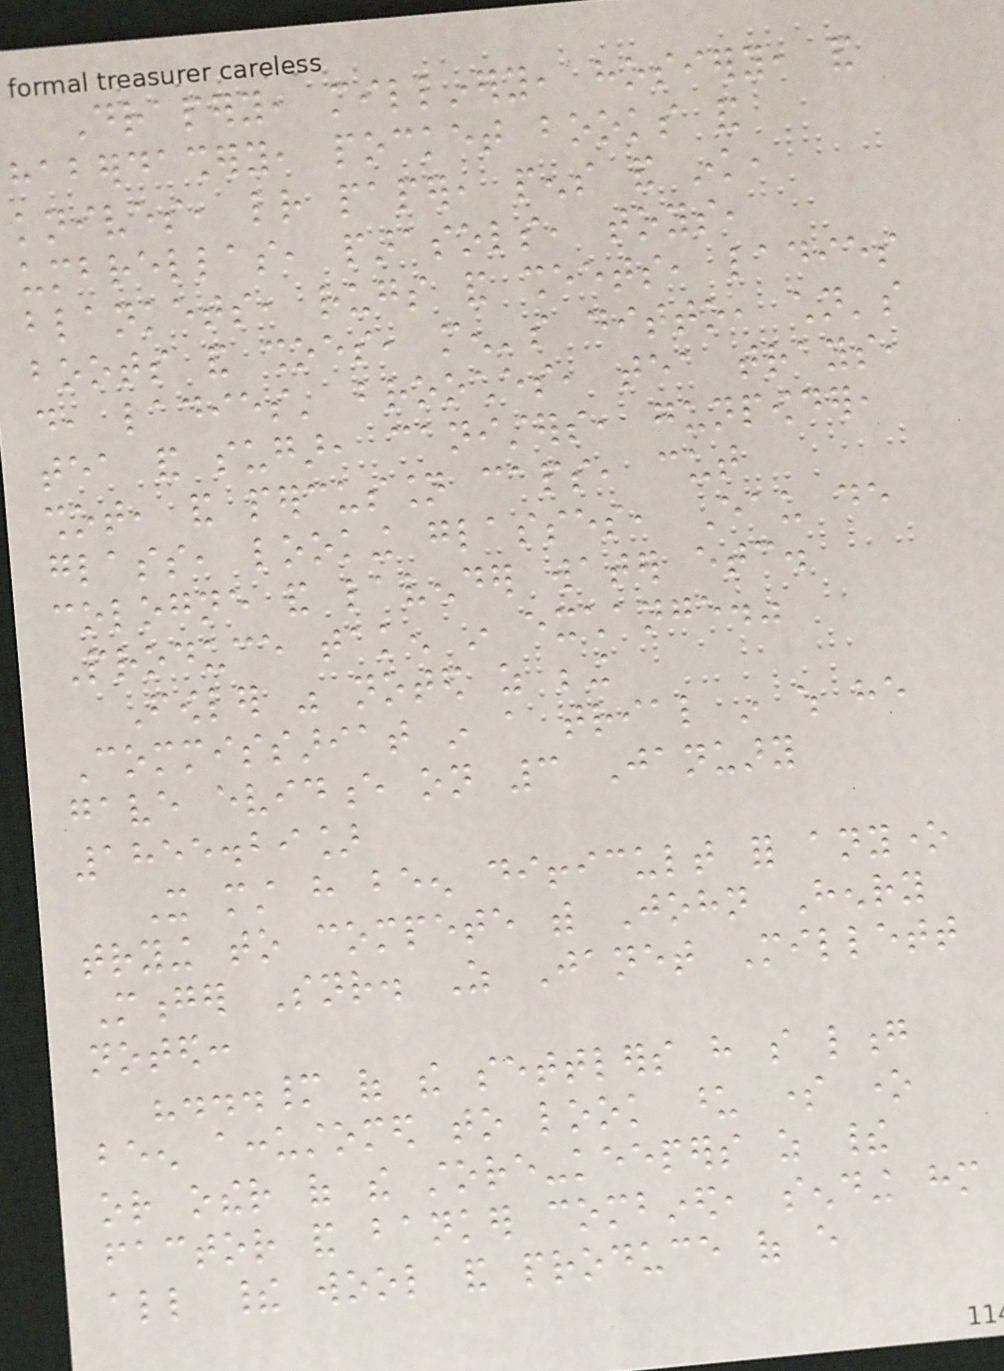Drapery, millinery, hosiery, and
haberdashery, pocket books and
knives, letter paper, pens and ink,
umbrellas, parasols, toys,
blankets, rugs and sheets, ladies
boots and shoes, men's ditto, children's
do, ladies' brooches, tea trays,
tea and sugar, canisters, gunpowder,
shot, and percussion caps, cut
glass, looking glasses, Eau de
cologne and lavender water etc.
Produce taken in exchange."
Fowler was noted as being
Commissariat in a trial in which he
gave evidence on 3 January
1855.29]
It must have been difficult for anyone
trying to compete with John Henry
Monger Snr. As Janet Millett
noted:
"...many of the settlers have so long
been accustomed to look upon some one
or other of the store-keepers as their
factor and banker combined, sending him
all their wool and produce of every
